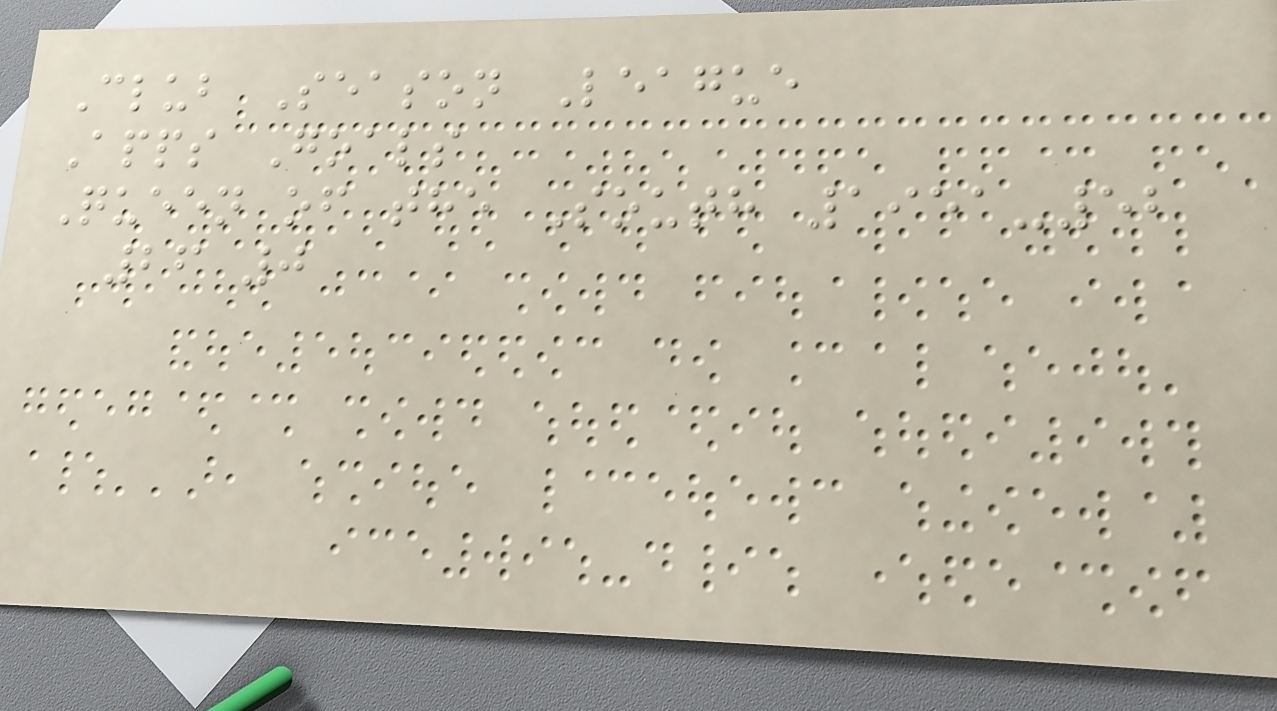Club Season League
Apps Goals
Queen of the South 1951-52
26 0
